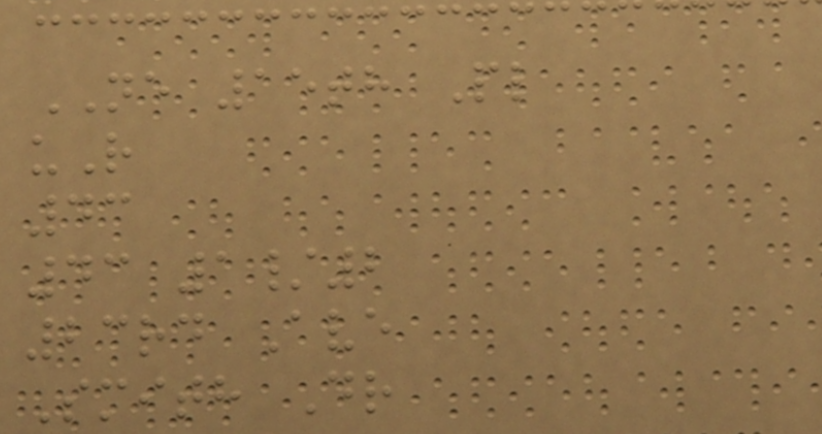NE 15th Pl
uR
43
43 1/2
23rd Ave
Smith Dr
